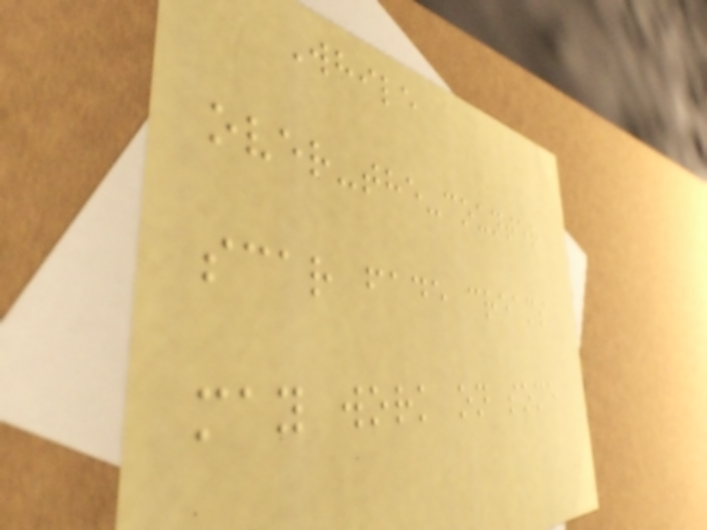While
over-the-counter
scar fade creams
may work on some
